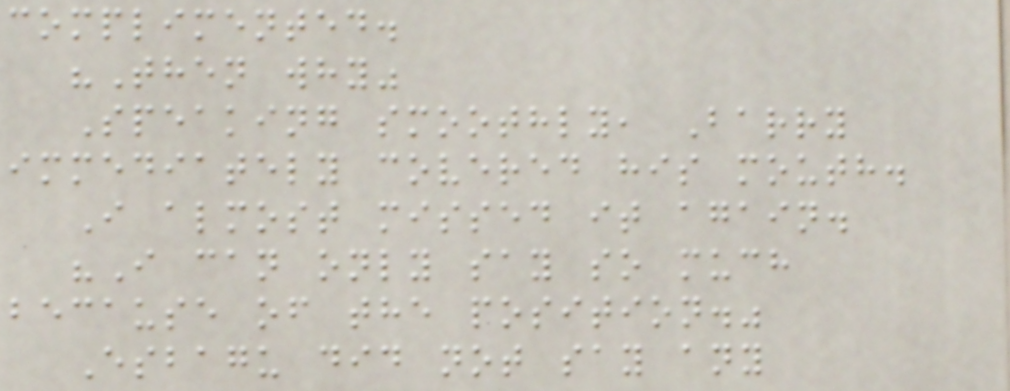complimented.
"Then why"
Speaking smoothly, Barry
immediately covered his mouth.
I almost missed it again.
"I can only say so much
because of the position."
Esbagu did not say any
